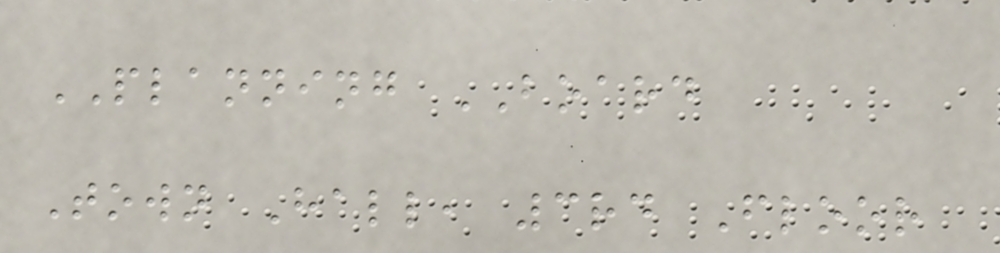PLANNING BOARD
Town Hall, 3rd Floor
